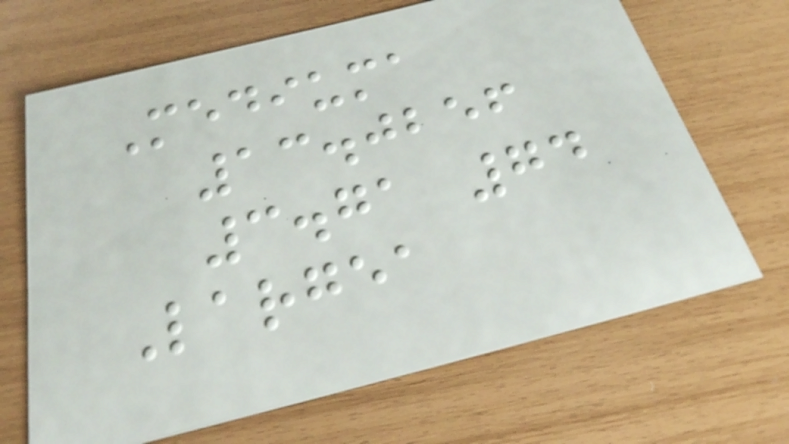Mediuma
13.0256
3.71 74
Largea
